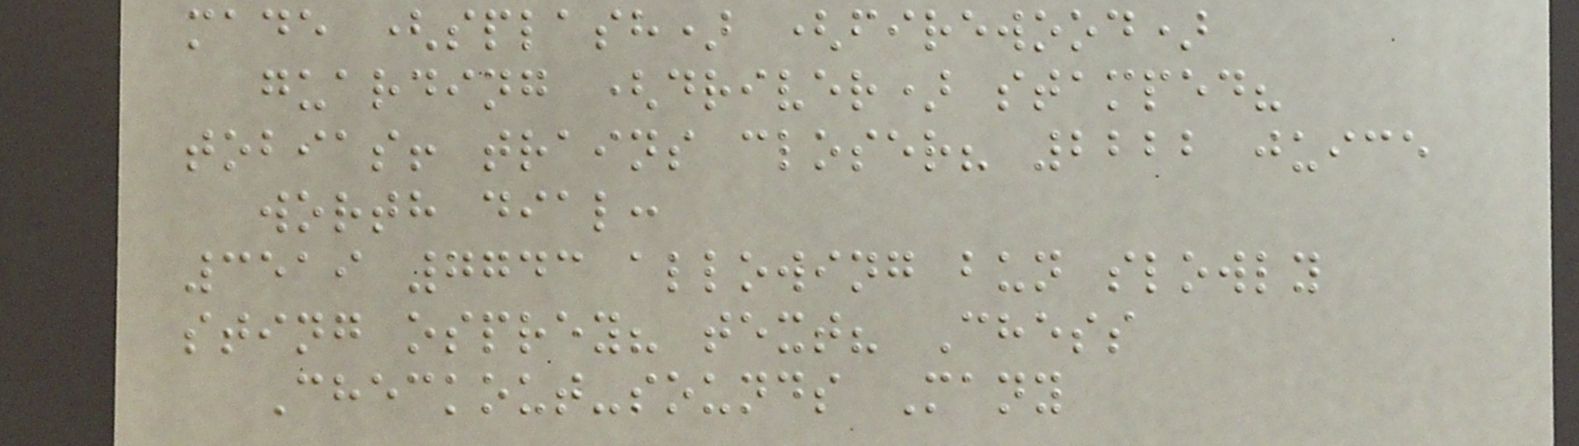made (splash) (firewood)
guarding (driver) stamped?
tobias! trains closer? 2222 juice
worth dial:
3519 7743 allowing bun slowly
sting osprey? text? Chess
Checkout-sounds Many
